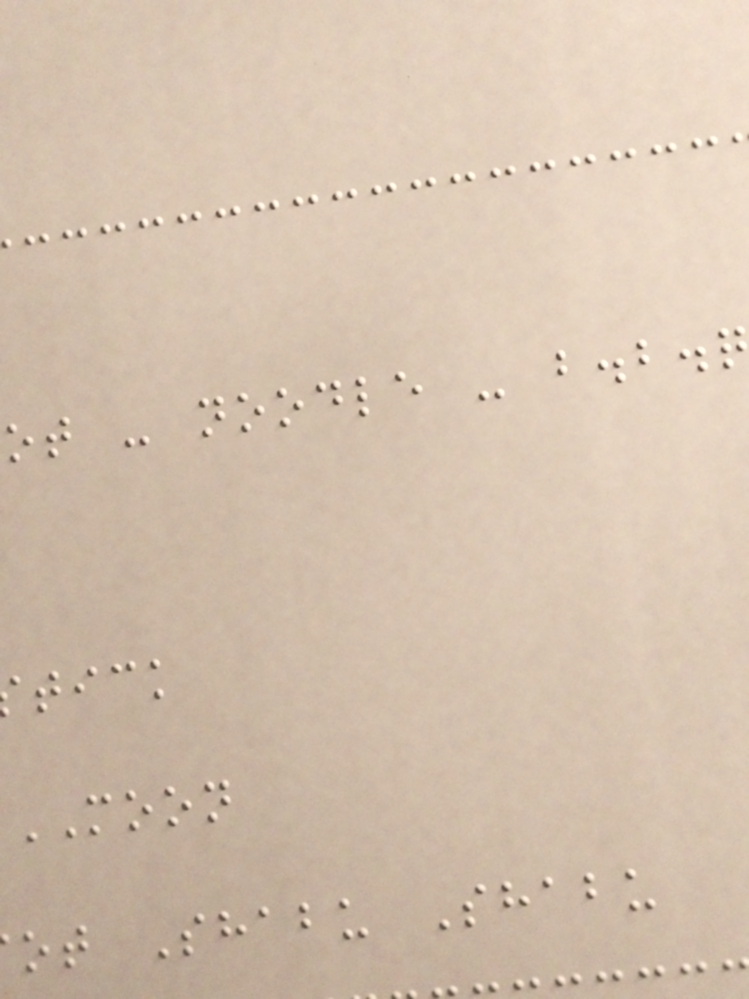ot - noodle -
tick
MOON
ot Shabu Shabu
